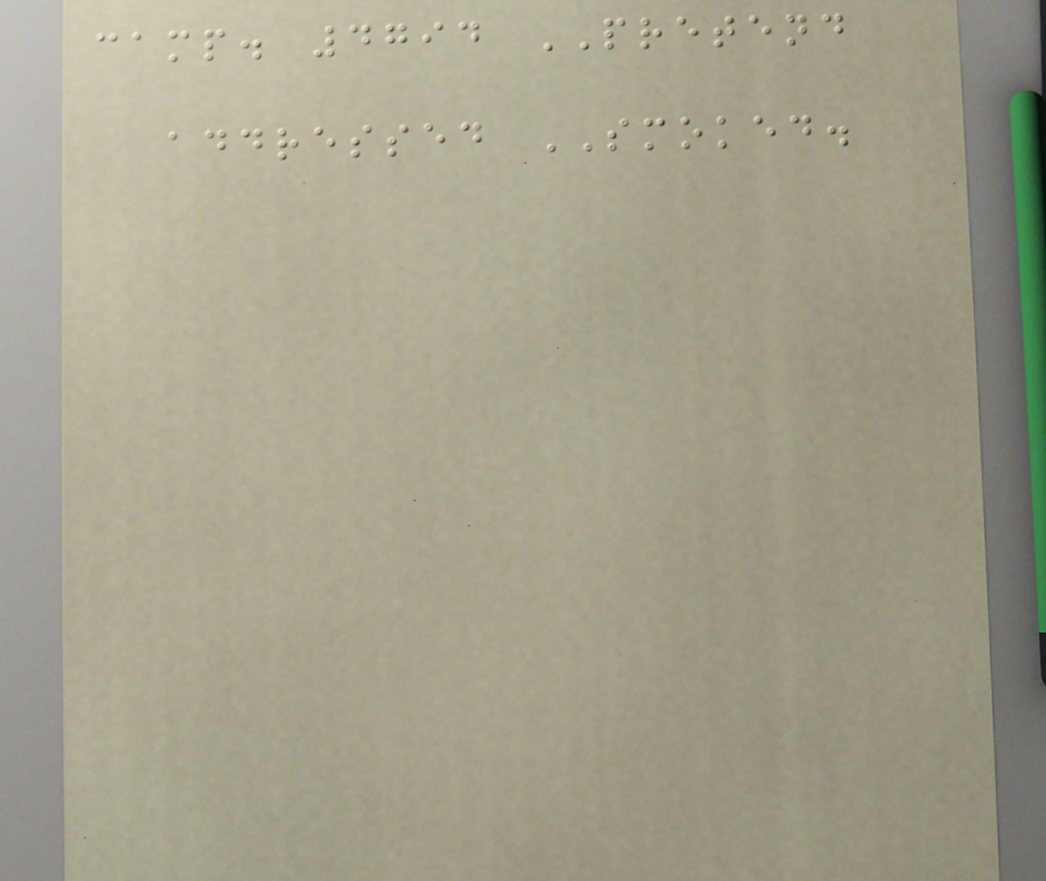camp. 4794 PRETEND
addressed SMOKED.
